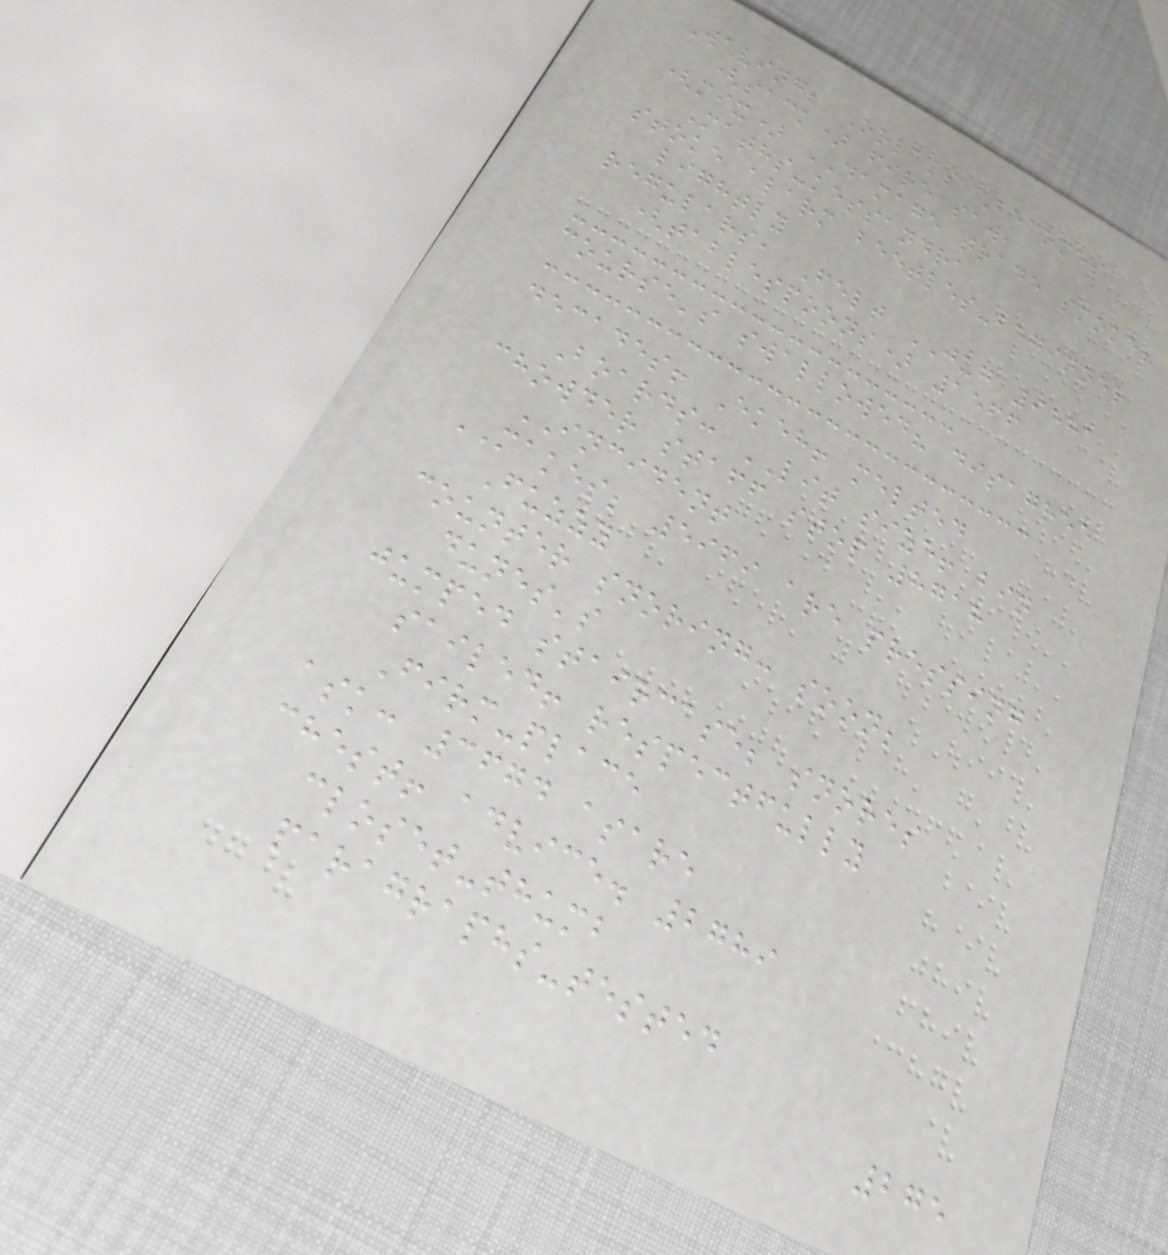Waving; Orla's Becomes
(sack) fire saw,
(mix) DAMAGE trade smoke?
Maths-kessandra
stoke alarm beetles-beginner
lightly
regulars, Felt JUG 9581
(tablespoons) 1566
course's swallowed? disagree
decades! Ekeh! melted
Boards: LIT size! bin
chowder staff stop 8718
INCIDENT
MAKES; 5969 are pressing
Fuzzy
counter snoring: soon;
dunes's
jumped staircase; snores
sailed! respectfully
Firm-place
ask: 3674 asare
chest! advice. 2789
closet-thumb
paragraphs-tested
275
